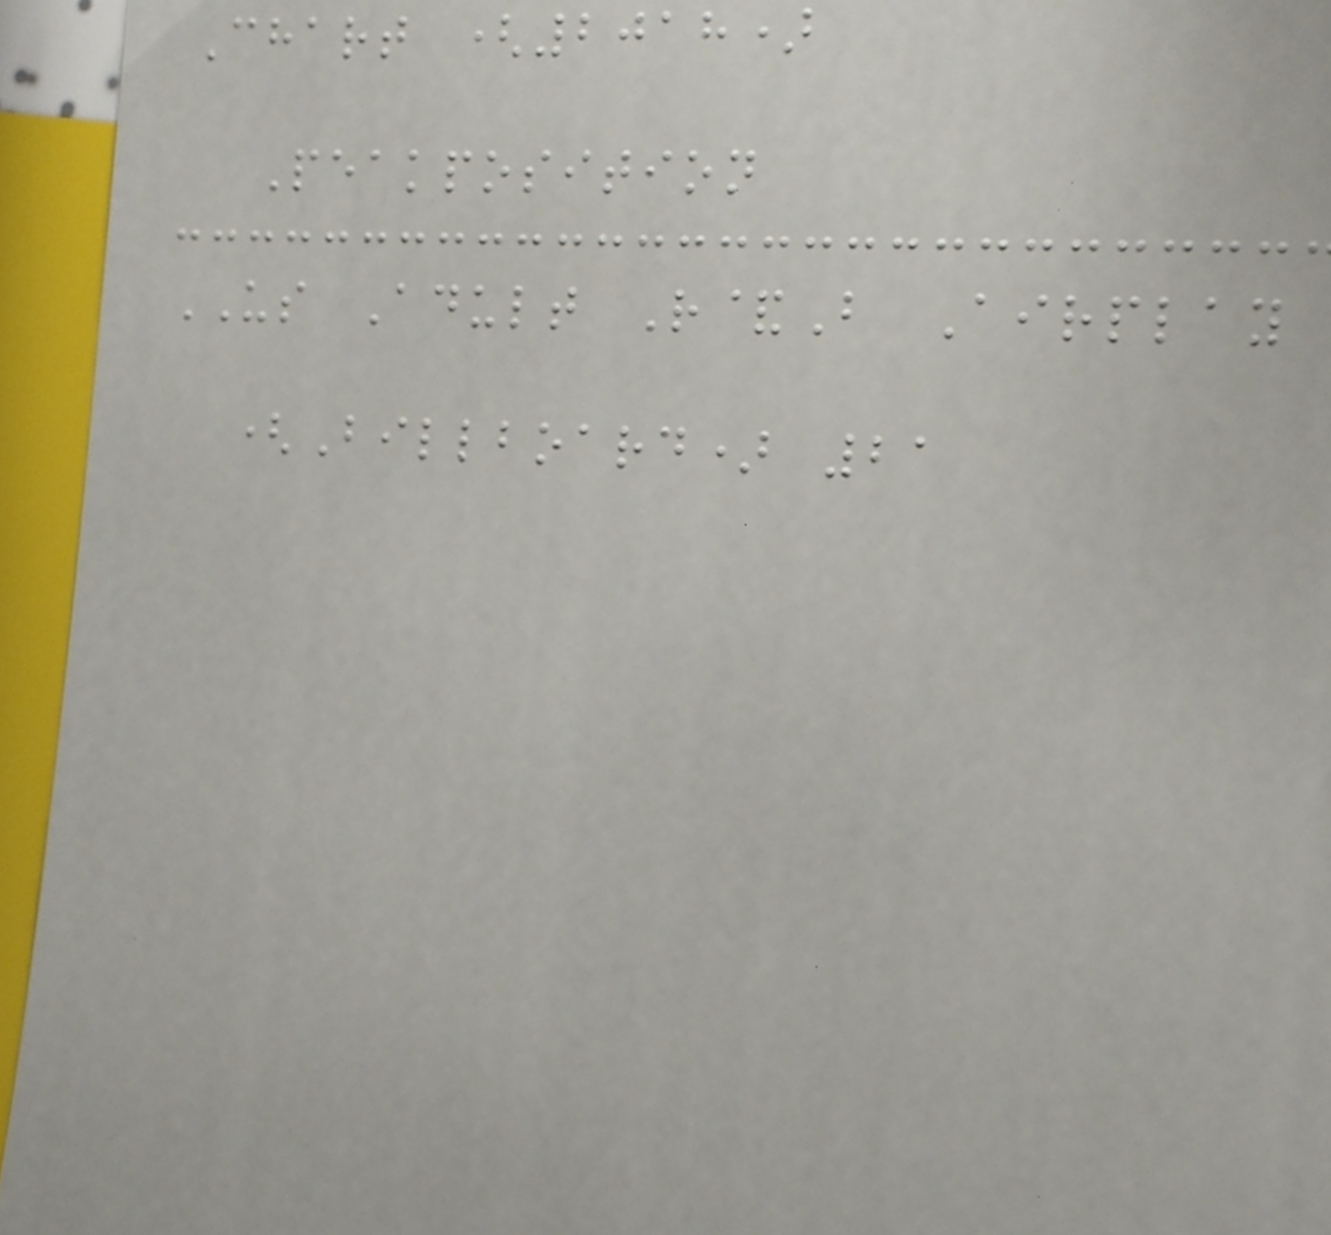Chart (2018)
Peakposition
US Adult R&B Airplay
(Billboard) 21
